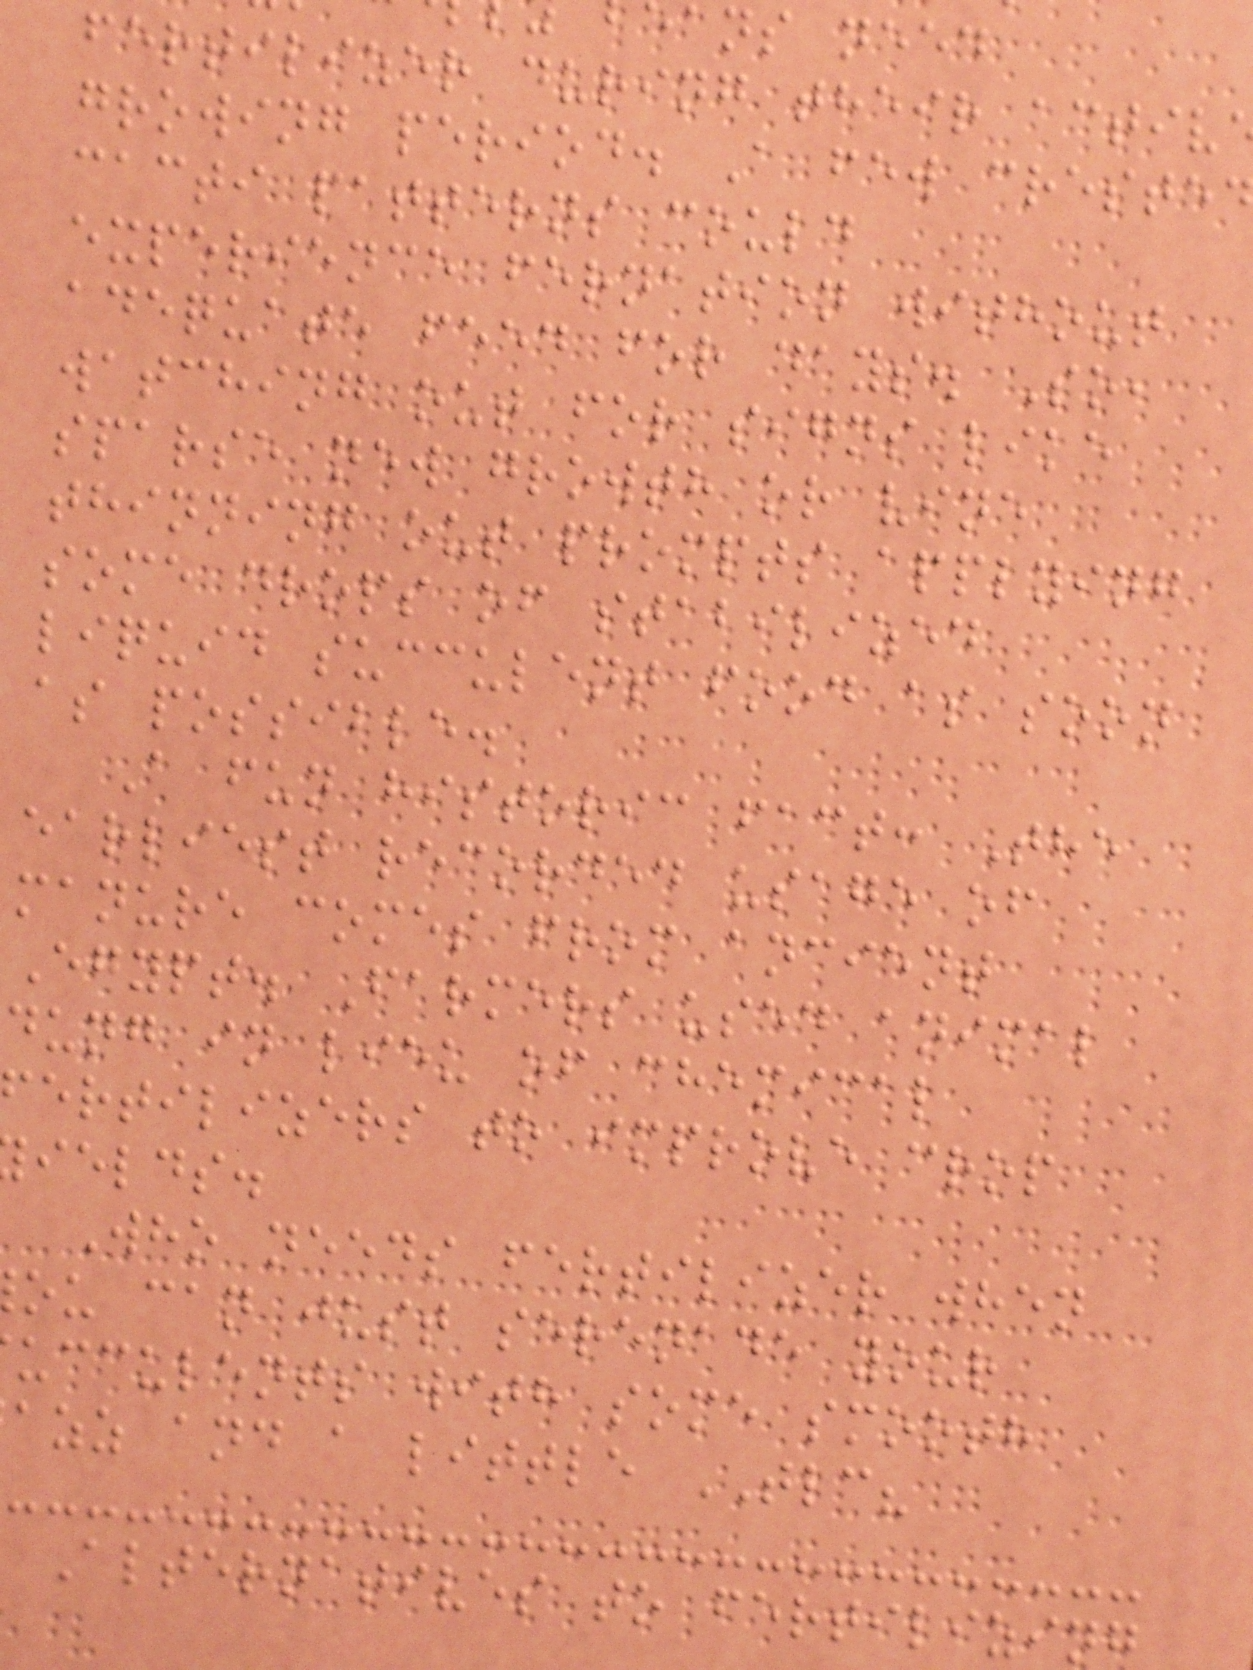ans need
fertilizer during their activ
growing period. A few creste
cacti patterns could
experience fernation without
adequate feed for days. So,
watching out for signs like
sparse new growth or vine
thinning out prompts applying
some drops of stabilized
liquid succulent food as soon
as possible.
A fun historic fact: The
earliest recorded usage of
manure comes from ancient
Egypt. Farmers used animal
dung in lieu of chemical
ertilizers to improve crop
ields.
Who needs fertilizer when
ou can just serenade your
ucculents with some smooth
azz and a little TLC?
Alternatives to fertilizing
